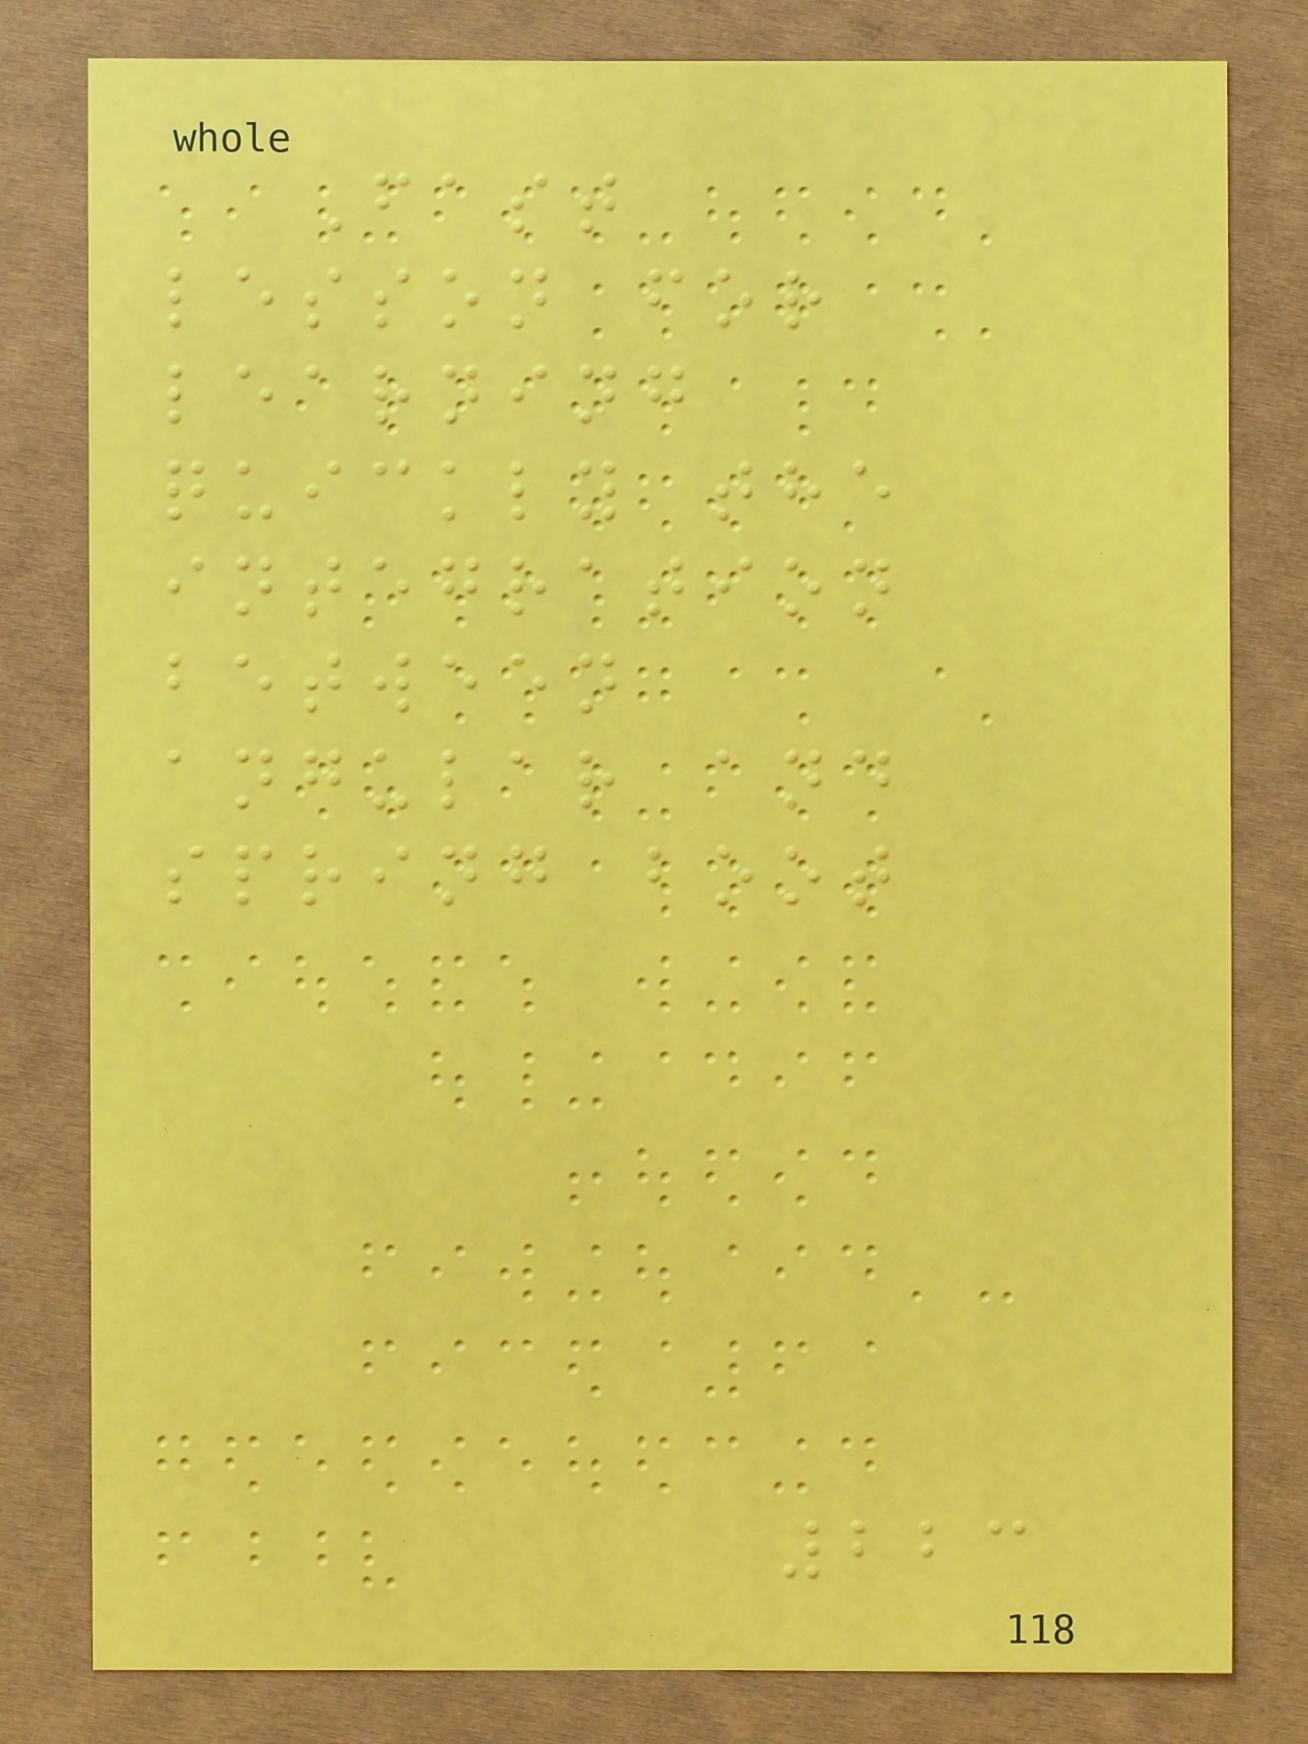Fast
lesson for
learning
quickly the
integration
between
angular and
spring boot
223
